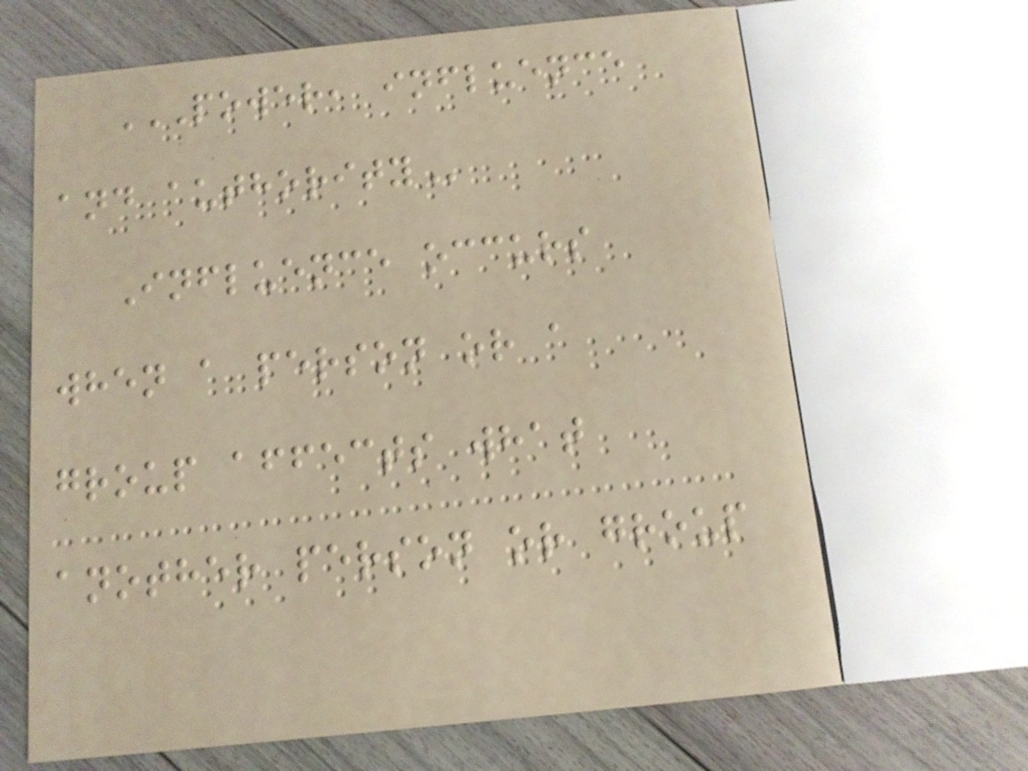POWER, INFLUENCE
AND AUTHORITY
Influence occurs
when a person or a
group affects what
another person or group
